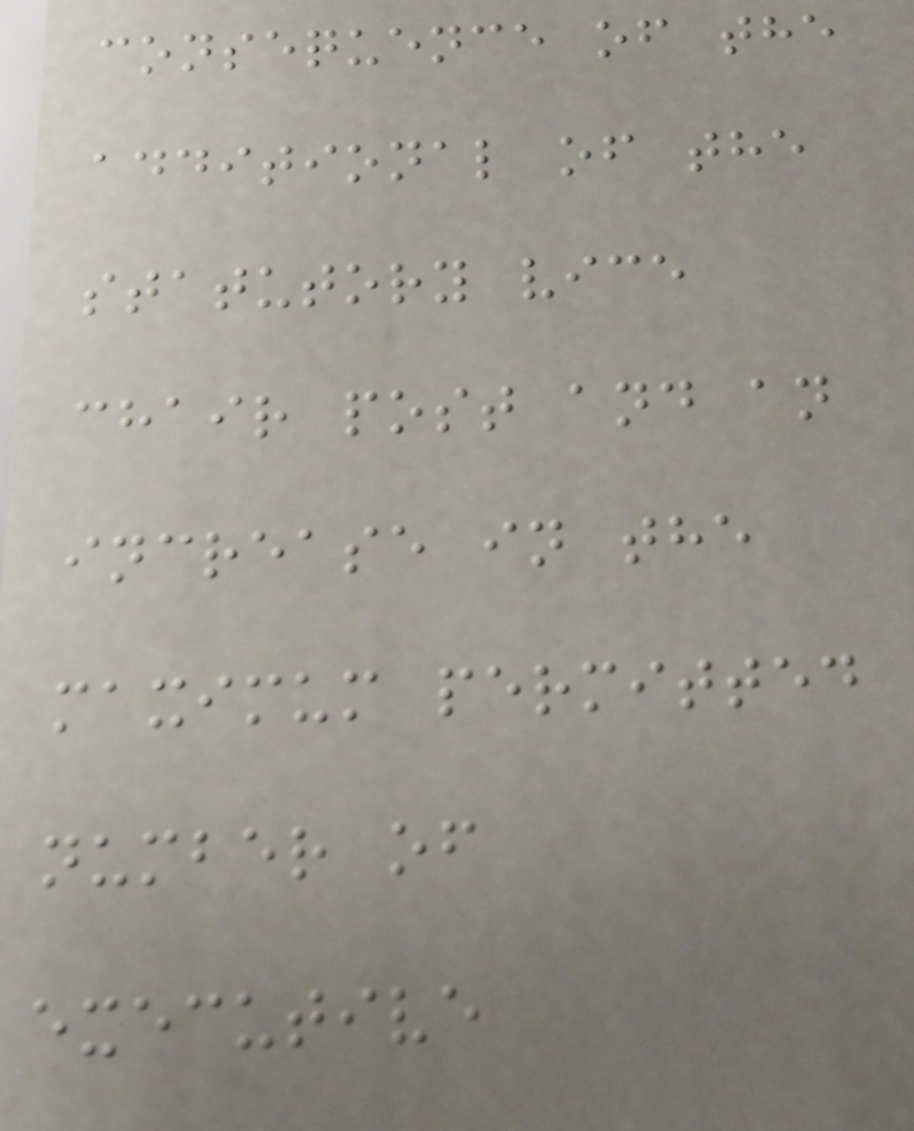consequence of the
additional of the
statutory vice
chair post and an
increase in the
maximum permitted
number of
executive
